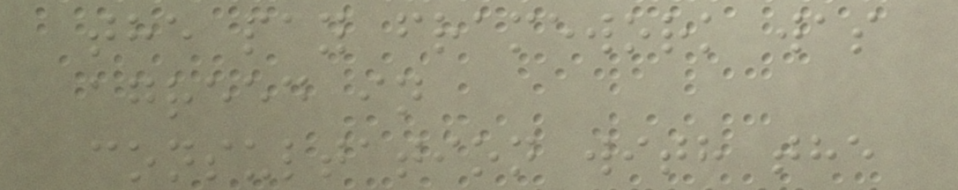the pay framework was
agreed in
consultation with the
